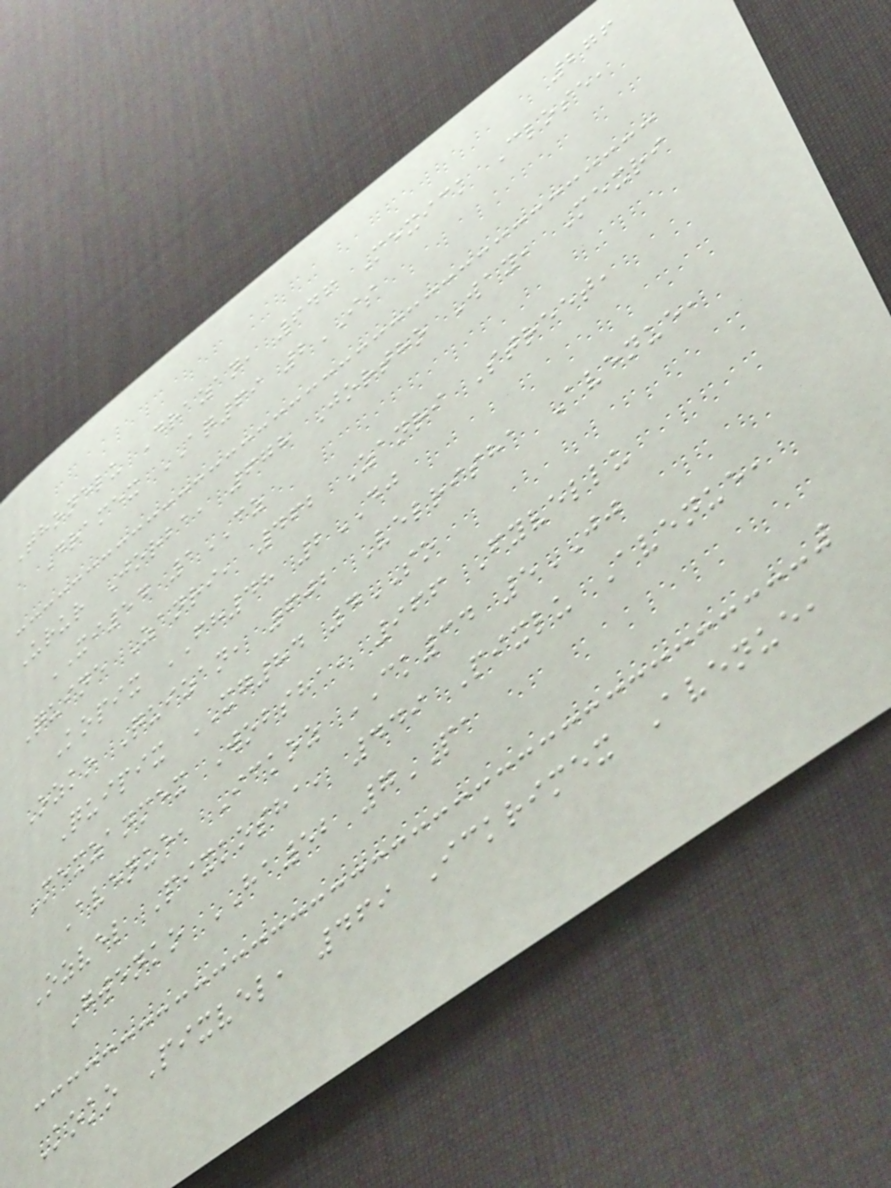276
Thonelu Drazan, 646 Mexick Close,
Dramex AQ69 2IS
Urur Jorba, 678 Jortho Way, Mexri
XI54 1CZ
Quine Zanri, 462 Zanri Street,
Kopix FH48 2DJ
Ozko Quizan, 602 Velrisha Avenue,
Quipix XG84 4SO
Mexzanmex Wobsha, 966 Fyvellu
Avenue, Ickoz CK34 5JJ
Ozvel Pixkosha, 449 Pixlu Avenue,
Gwenko HA52 7PA
Koko Pixvel, 469 Ickrimex Avenue,
